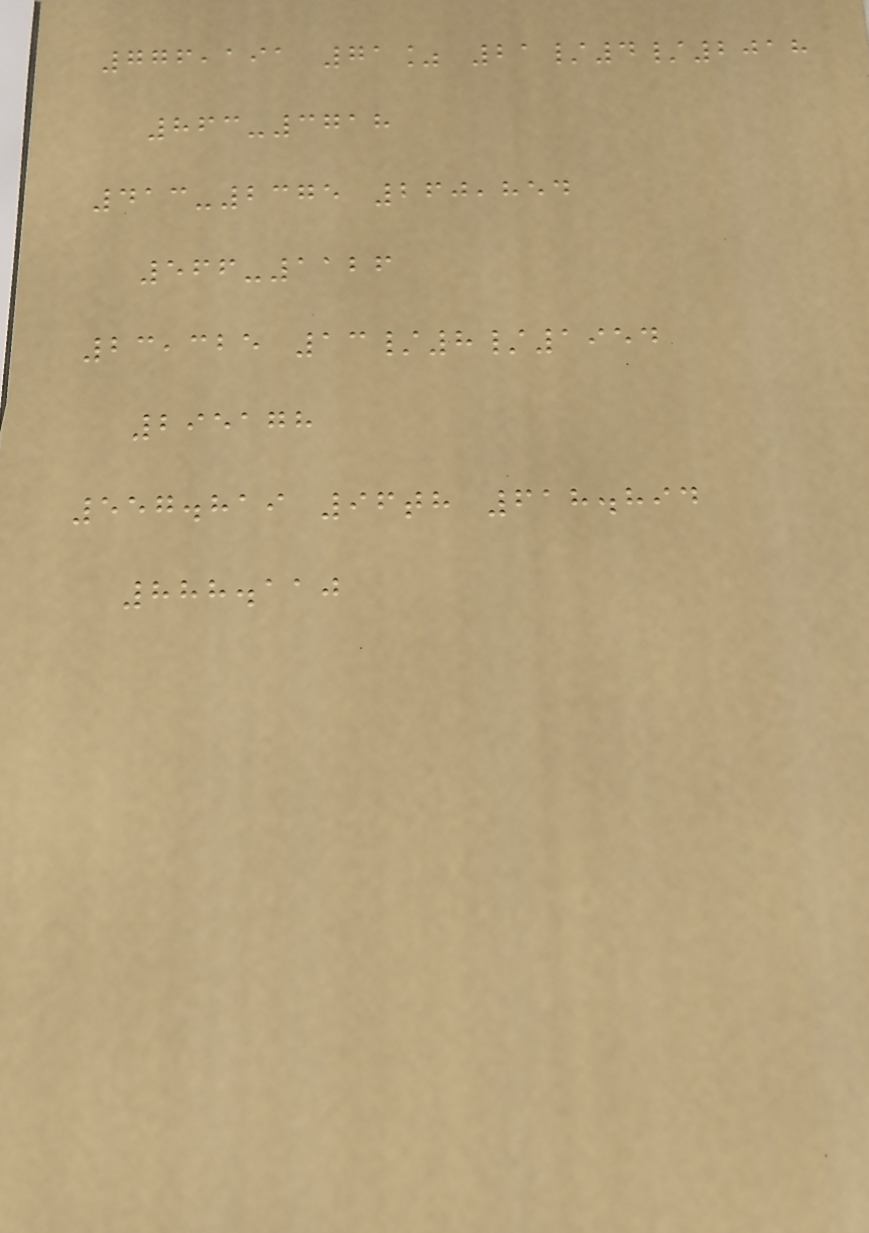776,191 71% 21/4/2018
863-3718
413-2375 260,854
566-1126
23,325 13/8/1954
295178
557.819 96th 618.894
888.110
